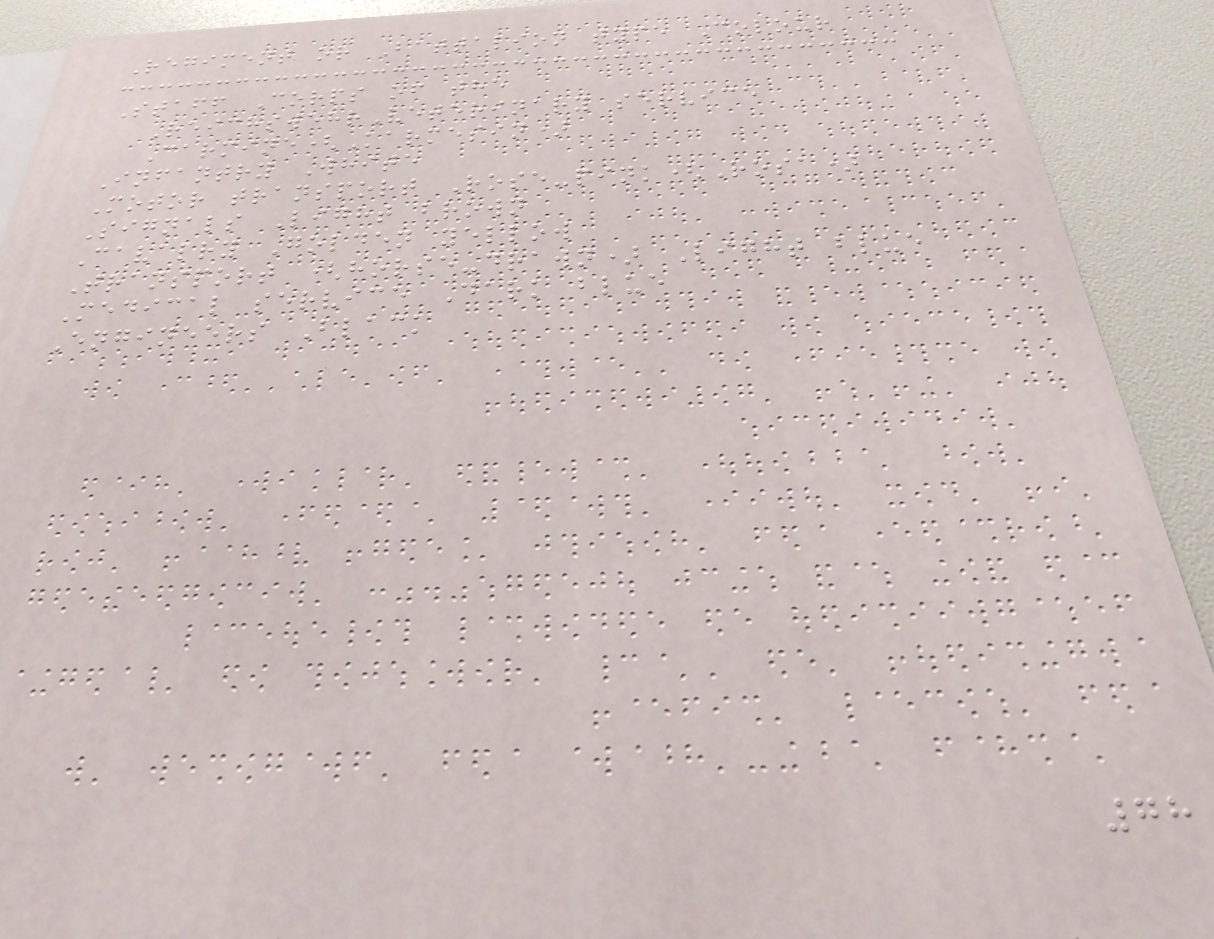Regiment or Battalion type Colour
Staff Corps of the
ReichswehrVeterinary service
Carmine(Karmesin)
Infantry White
Motor transport Rose-pink(Rosa)
Signals Light brown
Cavalry Golden yellow
Transport (horse-drawn) Light blue
Medical service Dark blue
Engineers Black
78
